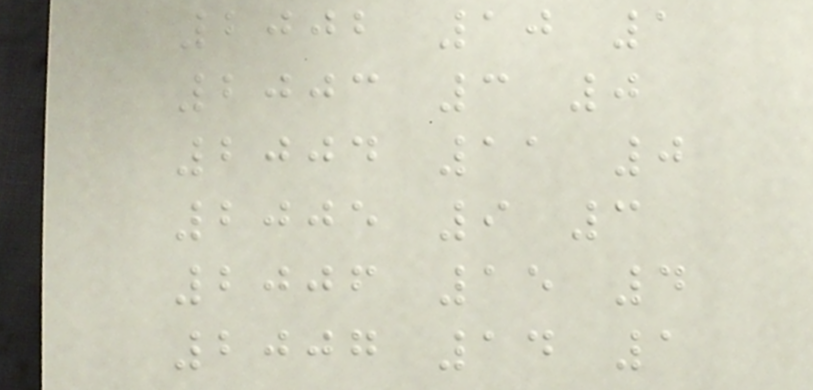2002 10 1
2003 3 0
2004 11 0
2005 9 3
2006 15 4
2007 14 1
